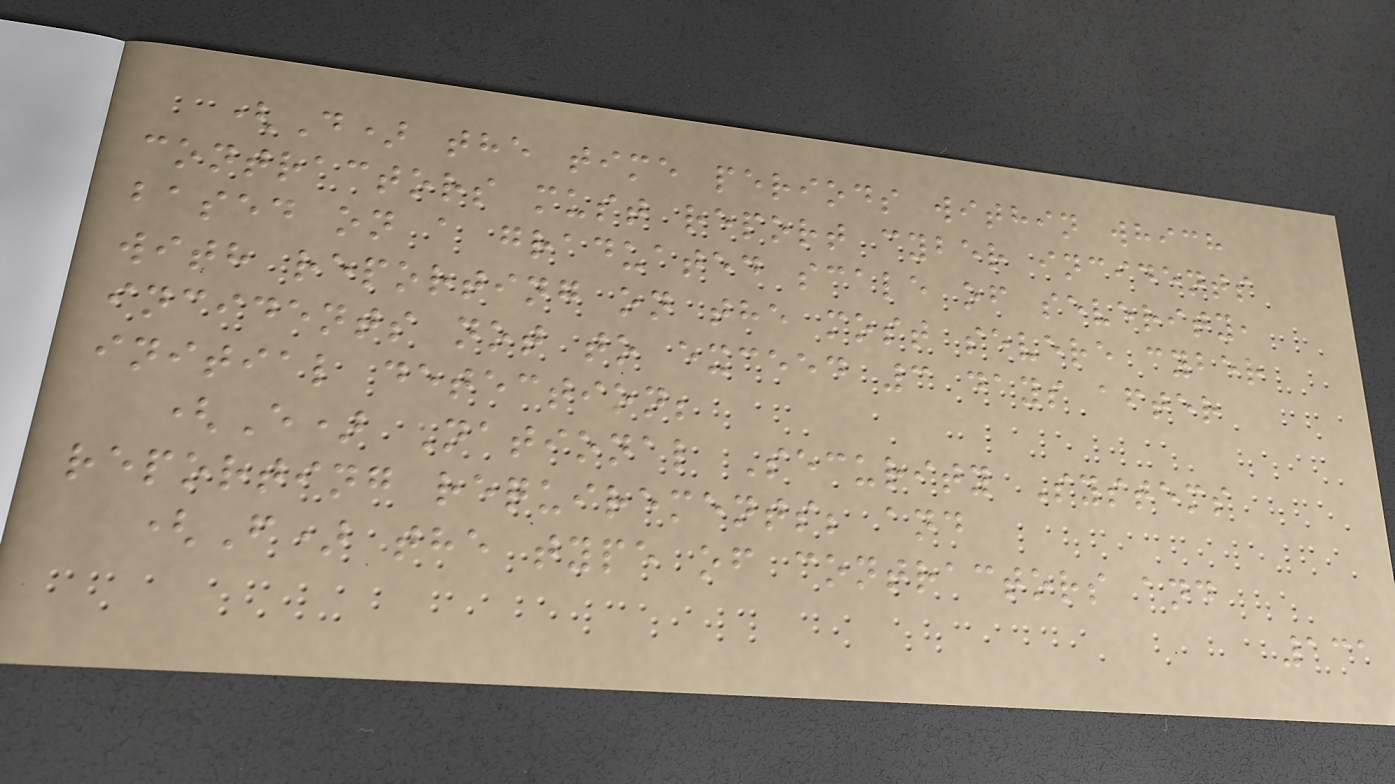(D) the time periods within which
contractors must report cyber incidents
based on a graduated scale of severity,
with reporting on the most severe cyber
incidents not to exceed 3 days after
initial detection;
(E) National Security Systems
reporting requirements; and
(F) the type of contractors and
131
